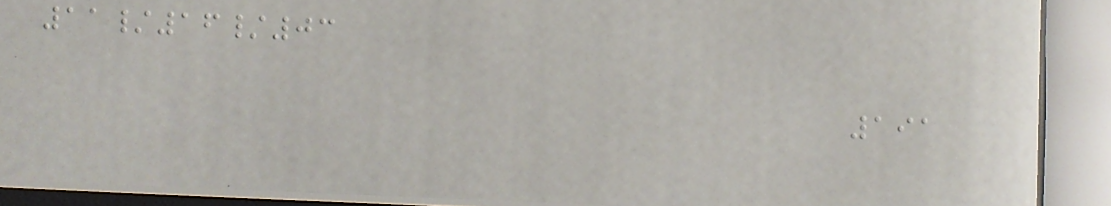11/16/03
191
